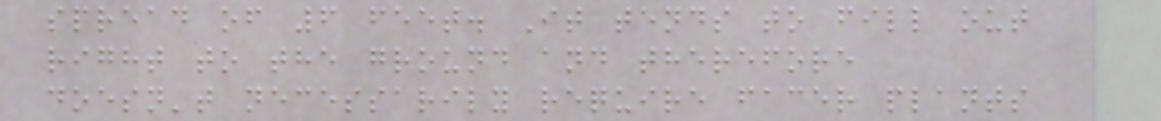spread of 6 feet. It tends to fill out
right to the ground and therefore
doesn't necessarily require facer plants
